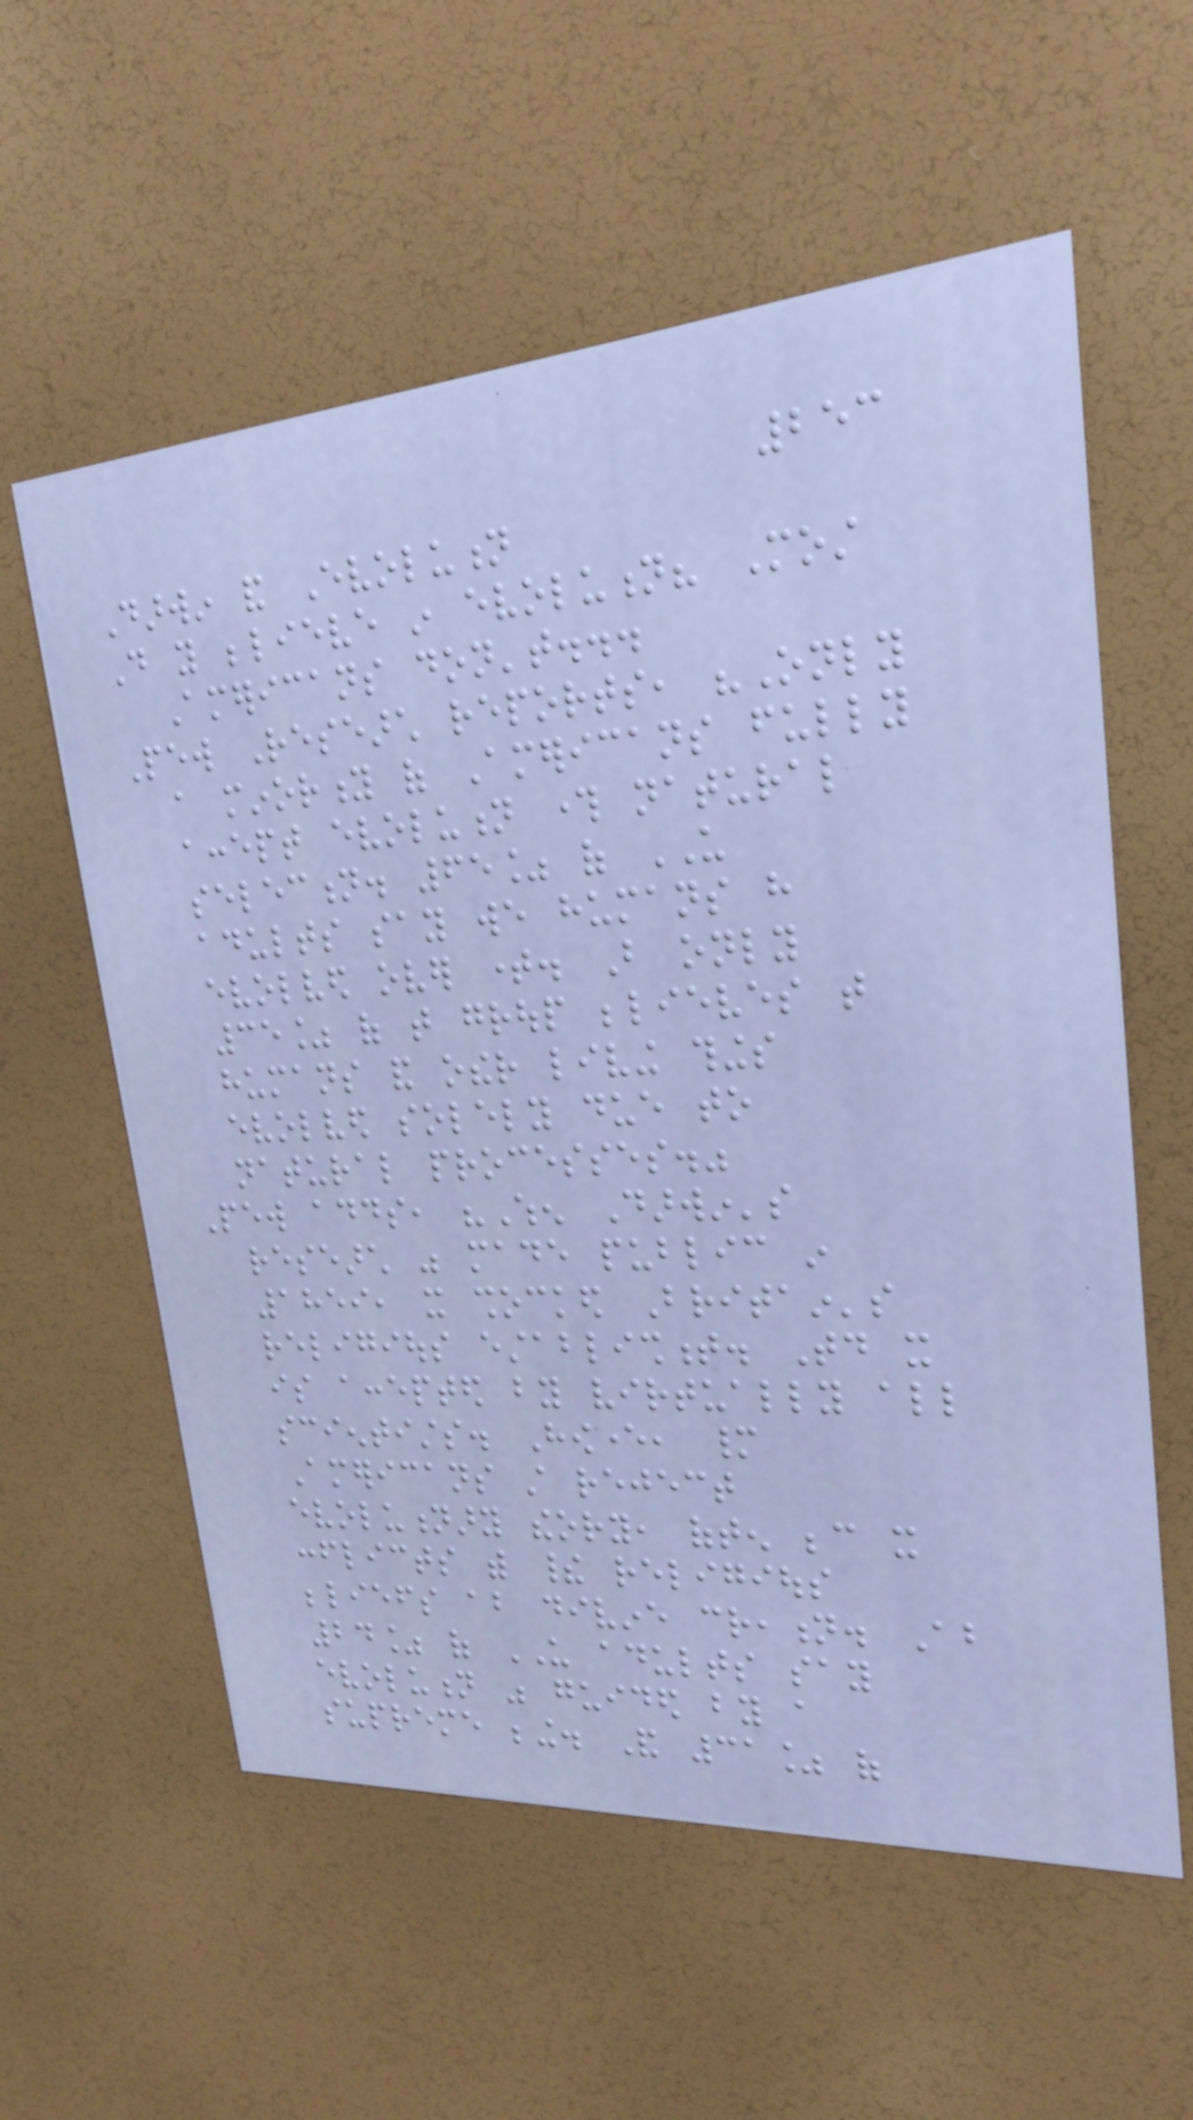253
Darwin and Evolution
Do you believe in evolution? Most
Americans don't...
Pew Research reports, "Only
a minority of Americans fully
accept evolution through natural
selection. 65% of US
adults say we humans have
evolved over time. But only
35% of that group believes that
humans and other living things
evolved solely due to
natural processes."
Pew adds, "When Darwin's
research was made public in
1859, it shocked Britain's
religious establishment. Today it
is accepted by virtually all
scientists. However, many
Americans still reject
evolutionary theory, often because it
conflicts with their religious
beliefs about divine creation. About
24% of US adults say
evolution was guided by a
supreme being. And 31% of
